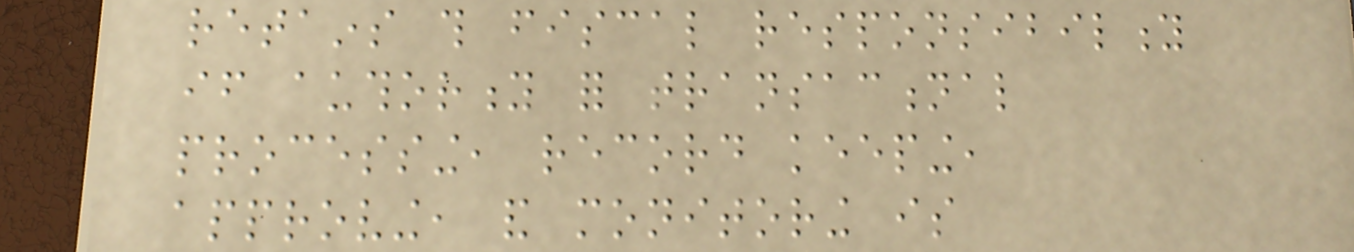retains this fiscal responsibility
if authority for transactional
processing, record keeping,
approving, and monitoring is
